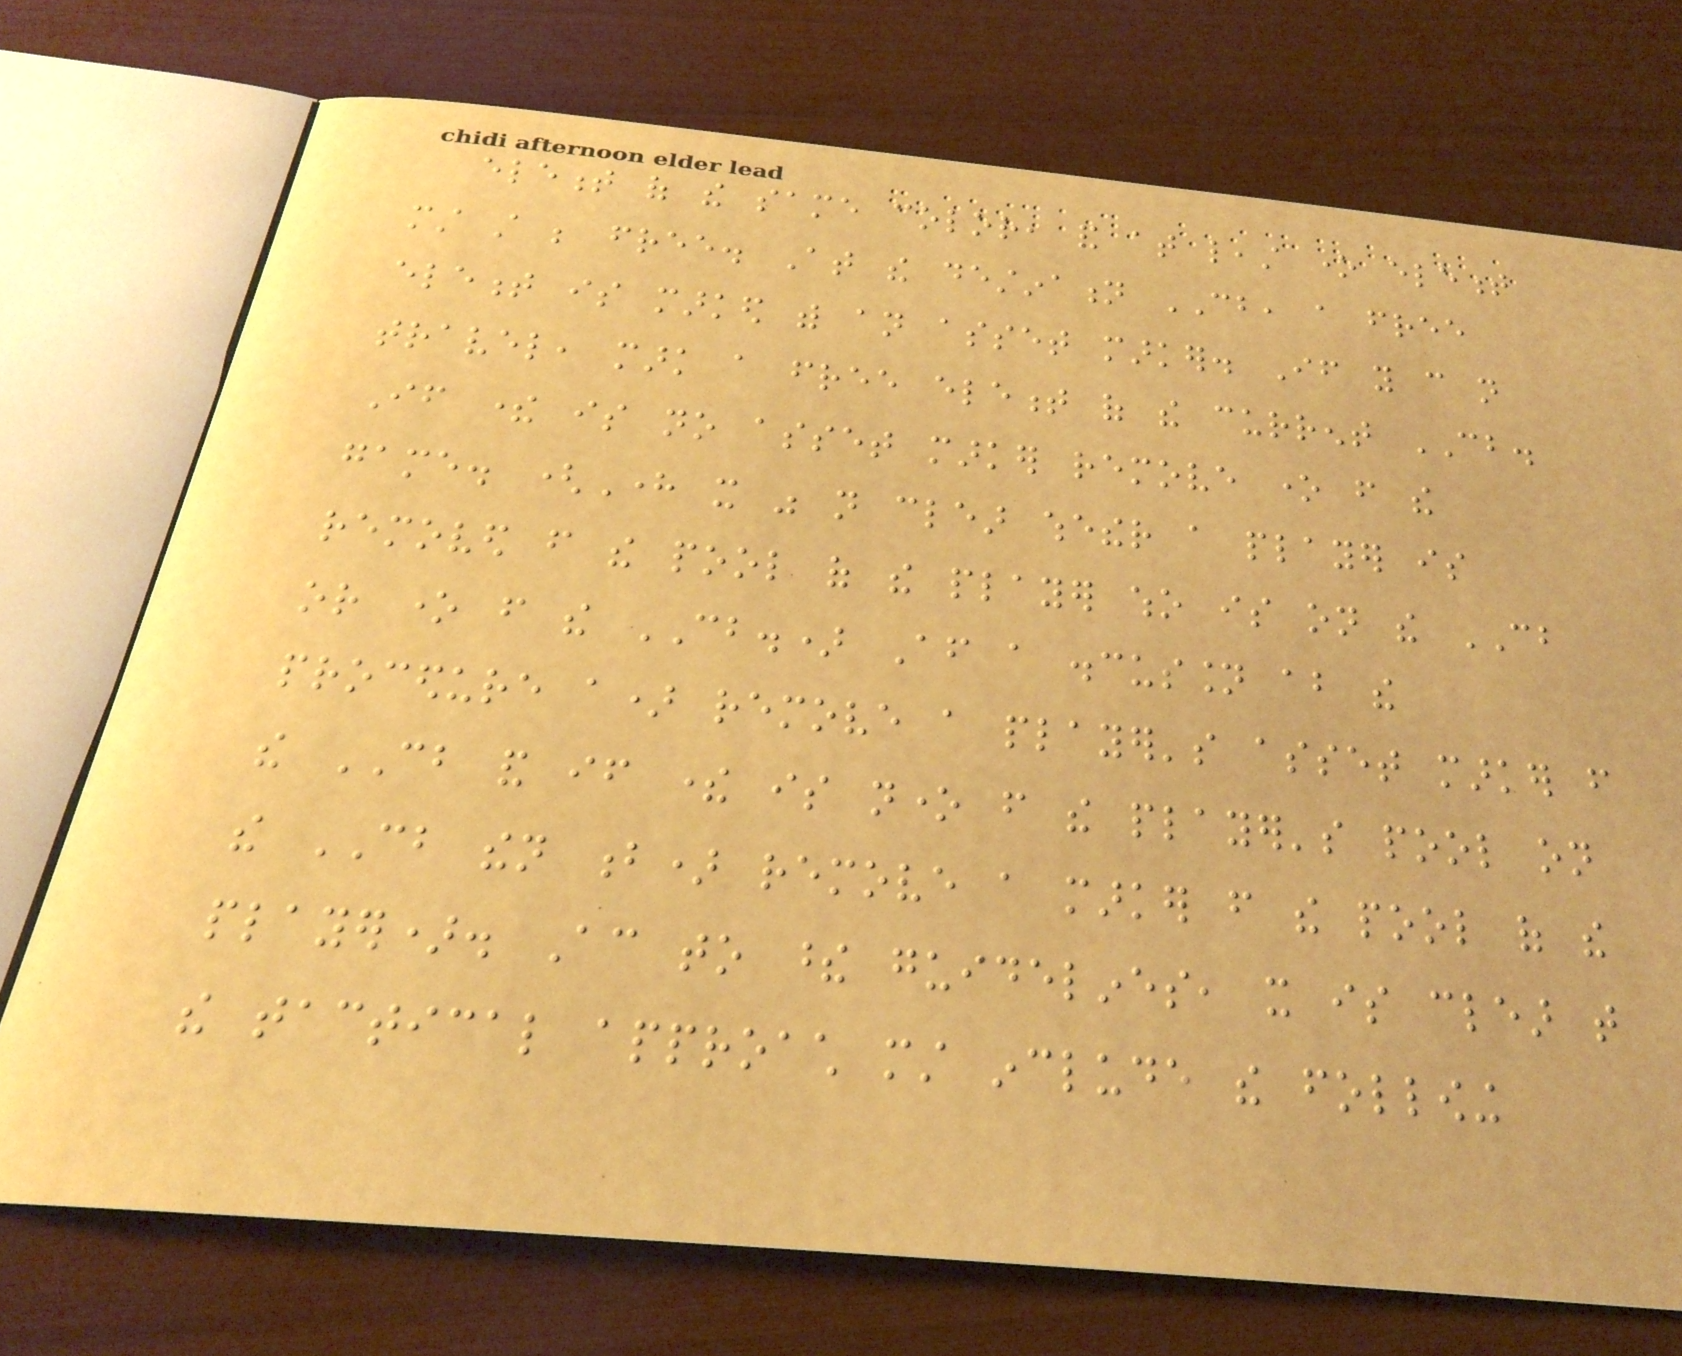element of the same color, and at least one element
must still be free. At the destination CB, a free
element is marked with an asset marker. If you can not
travel, mark a free element of the current CB.
If there is no asset marker remove one from the
game. (Here it was not clear whether a player is
removed from the pool of the player who is on the CB
or one from the CB.) After a discussion about the
procedure a) remove a player's asset marker from
the CB and if there is none from the player's pool on
the CB then b) remove a marker from the pool of the
player). According to these guidelines, it is clear that
the tactical approach must include the following
